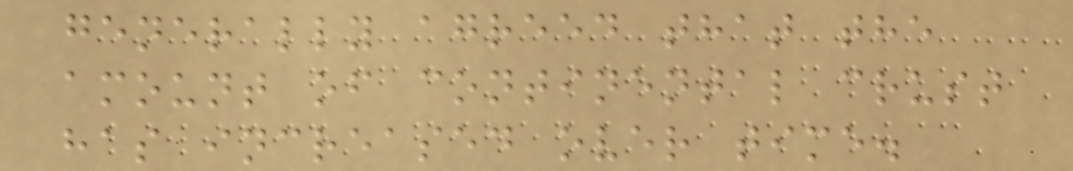generally agreed that the
amount of continental crust
has increased over time.
